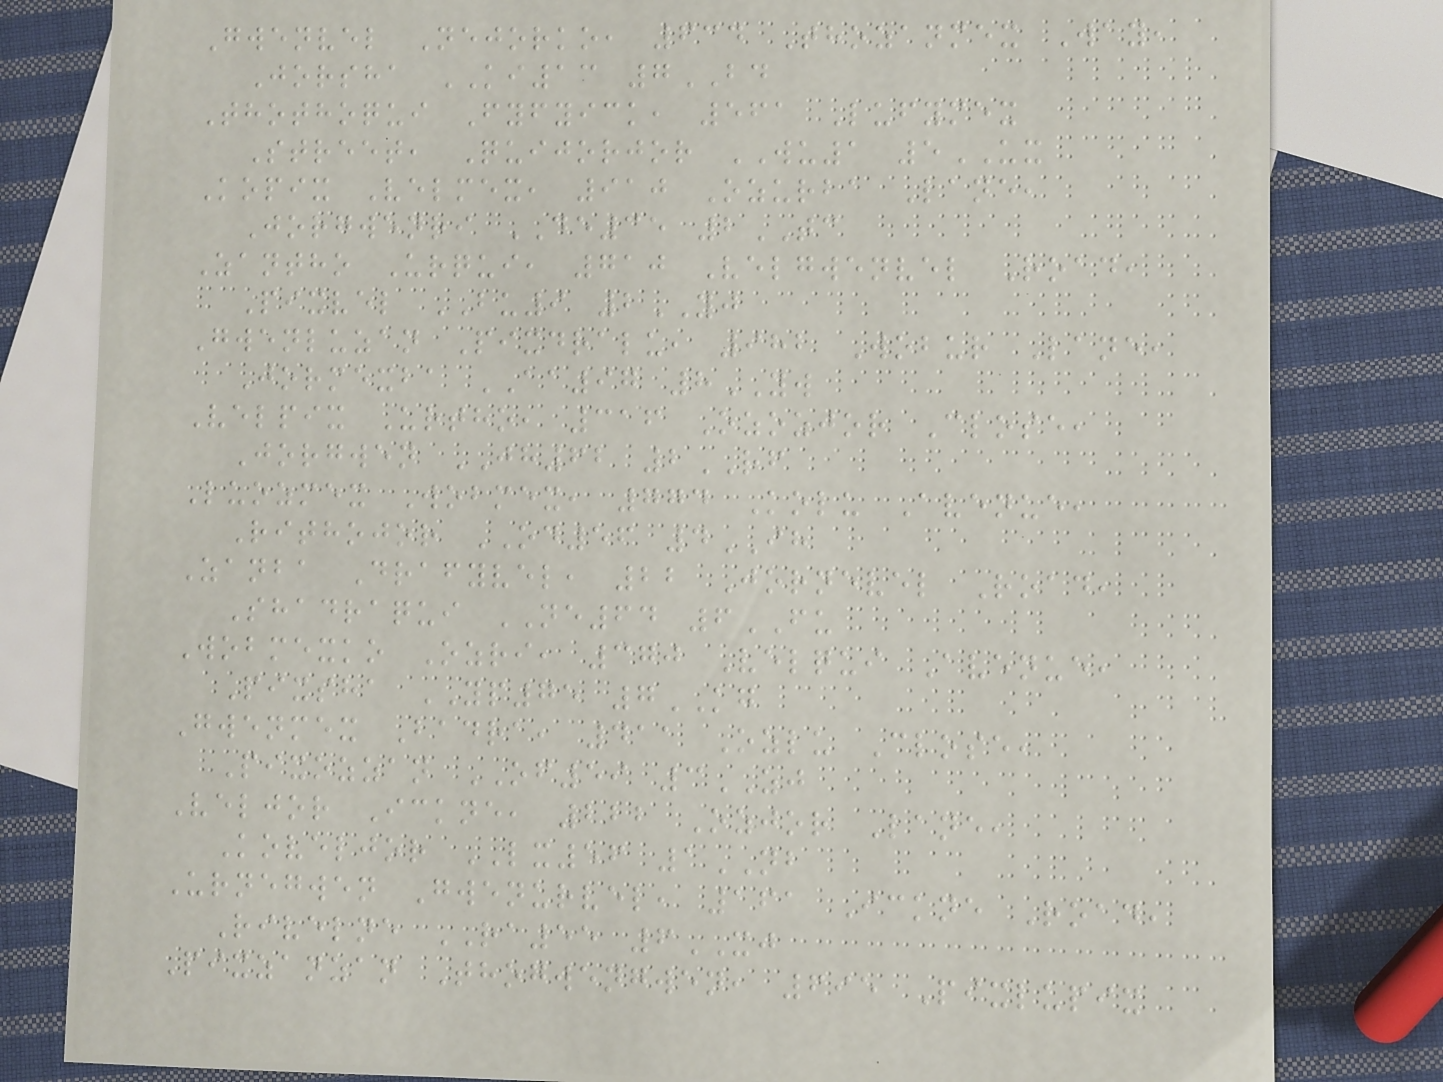Gwenvel Nejorko, 634 Thozanmex Way,
Jorsha KI13 7BD
Thothoqui Fyfyick, 561 Lufymex
Street, Quijorjor WU1 5UX
Kopix Velmex, 910 Ozurba Lane,
Jorgwenri DE35 2TC
Zantho Urqui, 710 Velgwenvel Road,
Pixvel BU9 2YJ
Gwenluzan Pixdralu, 982 Wobur Lane,
Jormexba AA97 8YW
Velpix Urtho, 316 Ozozjor Close,
Jorgwen JH62 2RF
Luozmex Wobmex, 774 Kolu Avenue,
Rithojor OD56 4IH
Zanba Drafyvel, 22 Jornevel Road,
Shadraqui NE64 6FU
Wobmexko Ozri, 370 Velqui Avenue,
Pixsha YP75 7KG
Gwenmex Badra, 411 Ozlu Close,
Pixozzan OF59 3ZJ
Veljor Ickne, 222 Ozjor Lane,
Koveljor LX56 1NB
Urnegwen Gwenurvel, 161 Ickne Road,
Rivelne RA55 6XJ
Pixzanzan Thogwengwen, 695 Pixlupix
